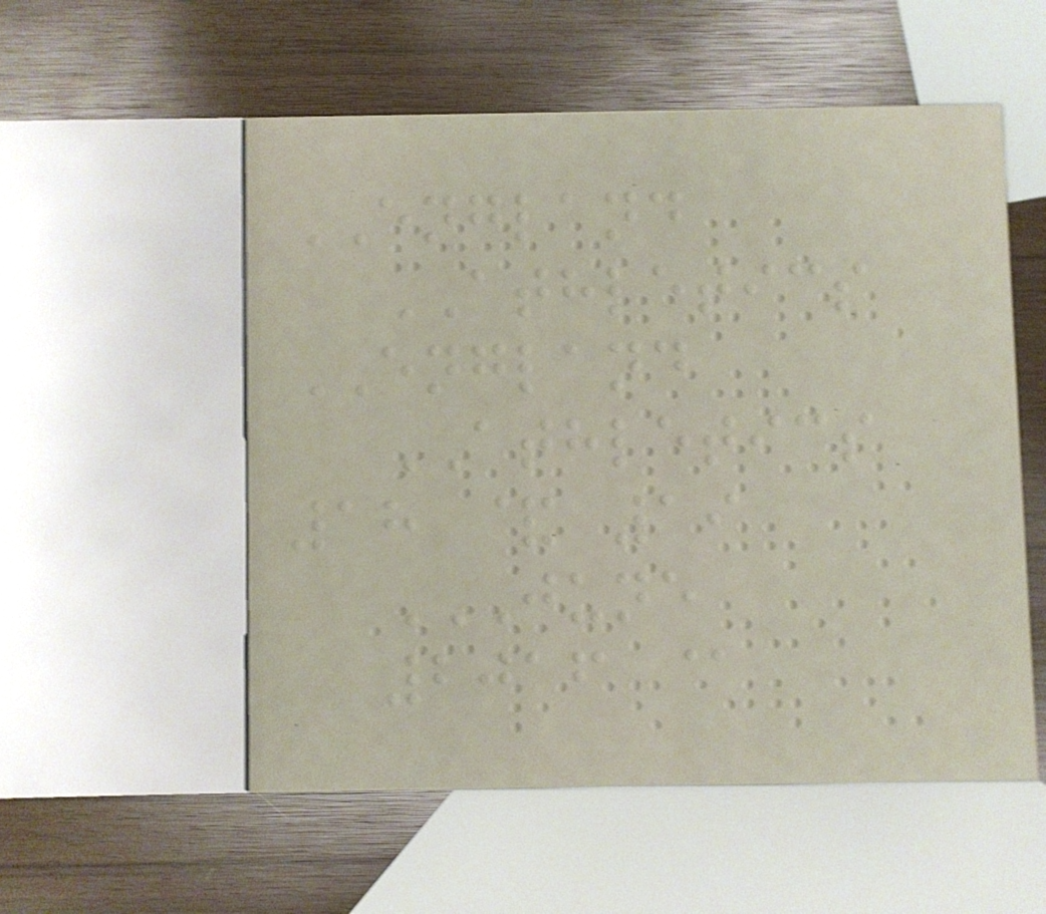ENGLAND
ATHLETICS
ENGLAND
ATHLETICS
18 & 19
JUNE
2016 @
